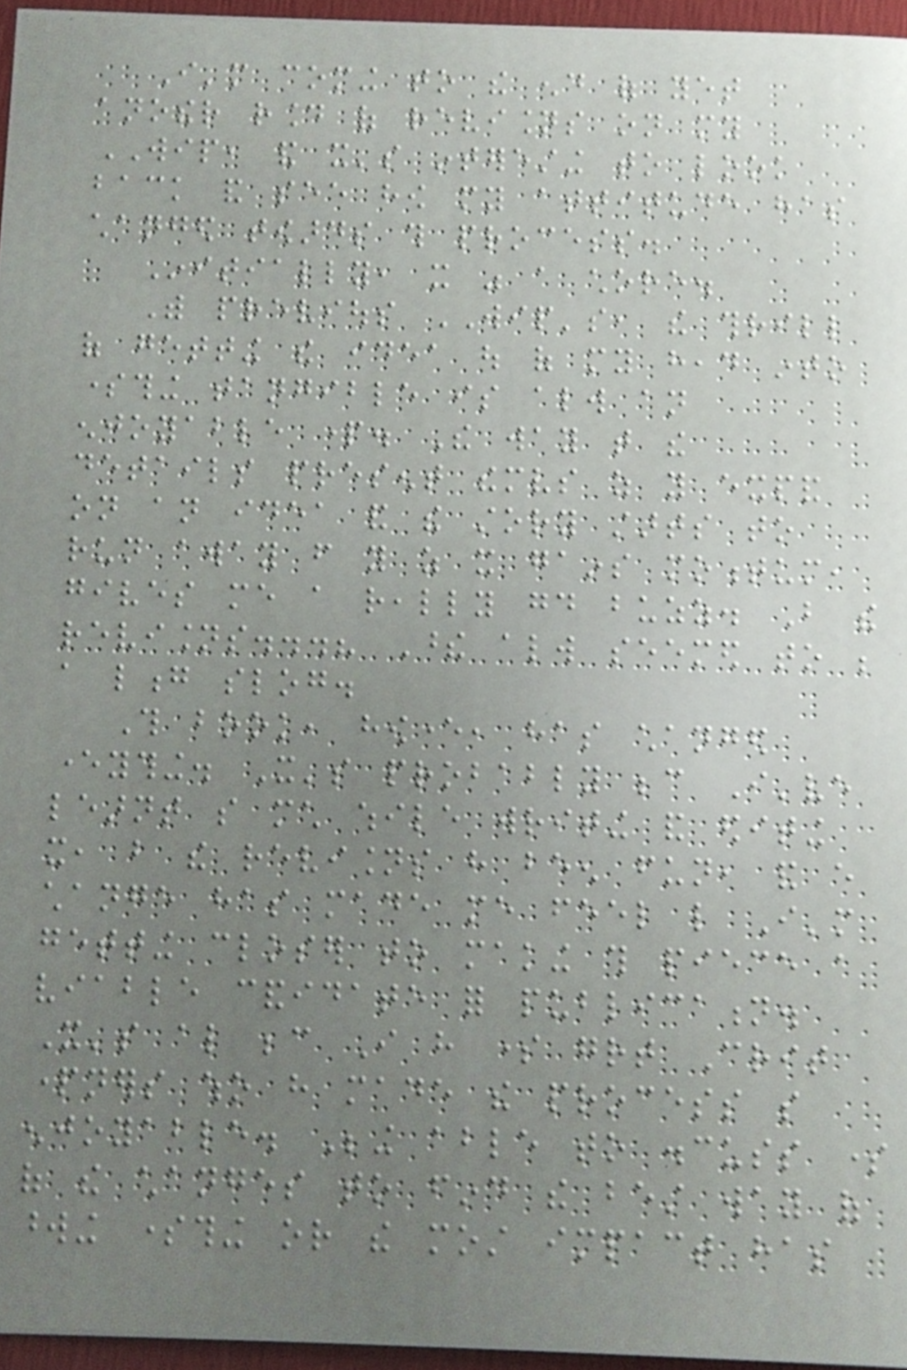I'm coming to the end of yet
another round of revisions on my
WIP, and it's interesting to look
back and see how my attitude has
changed towards this process.
Initially, it was a chore.
With previous WIP's, the thrill
of getting the idea out of my head into
something tangible is always an
enjoyable part. The way that the
details present themselves as you expand
on an idea and the story starts to
run away from you as it gains momentum,
gives me a really good buzz. But the
revisions...? These always seemed to be
a long slog.
This book, however, has changed
everything. It's probably because I've
learnt so much while writing and editing
it, but the revisions have been fun, and every
change has made me feel like I'm
getting closer to making this piece a
viable candidate for publication.
It's also because I have some great Crit
partners who have made the process so
enjoyable. Being able to discuss some
of the changes to find the best way of
wording something or the most impact has
